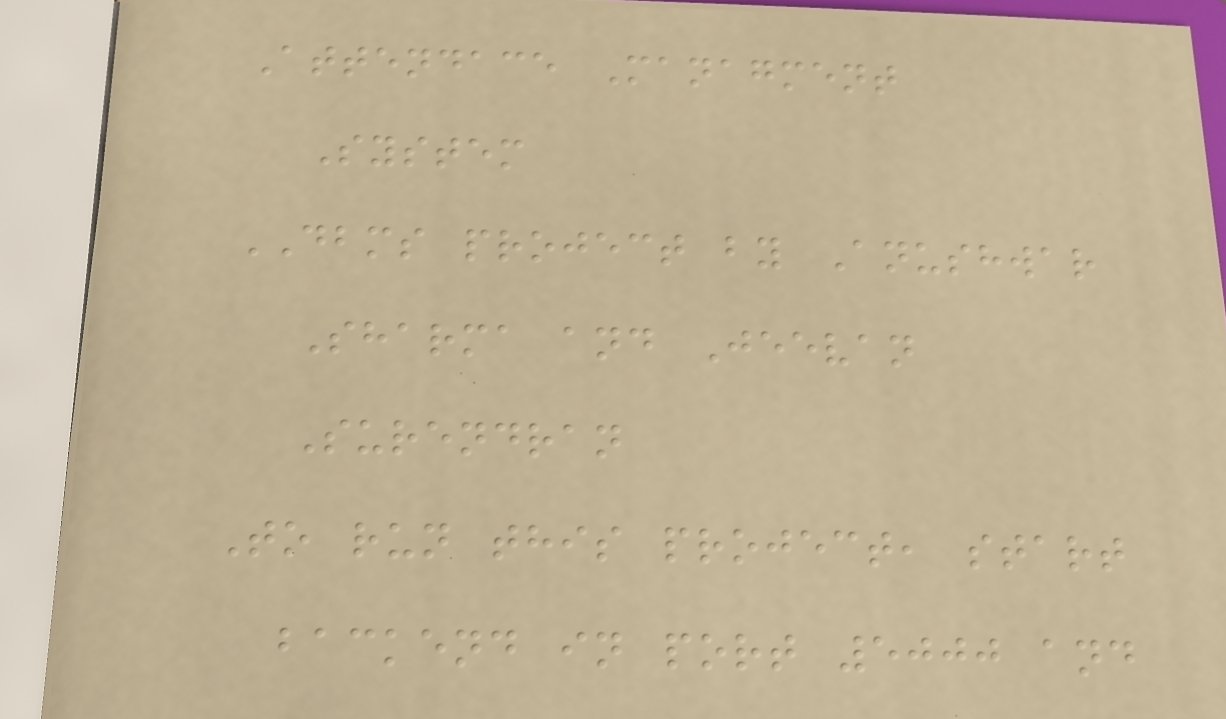Attendace Managment
System
DBMS project by Anushwar
Sharma and Jeevan
Surendran
To run this project, start
backend in port 5000 and
